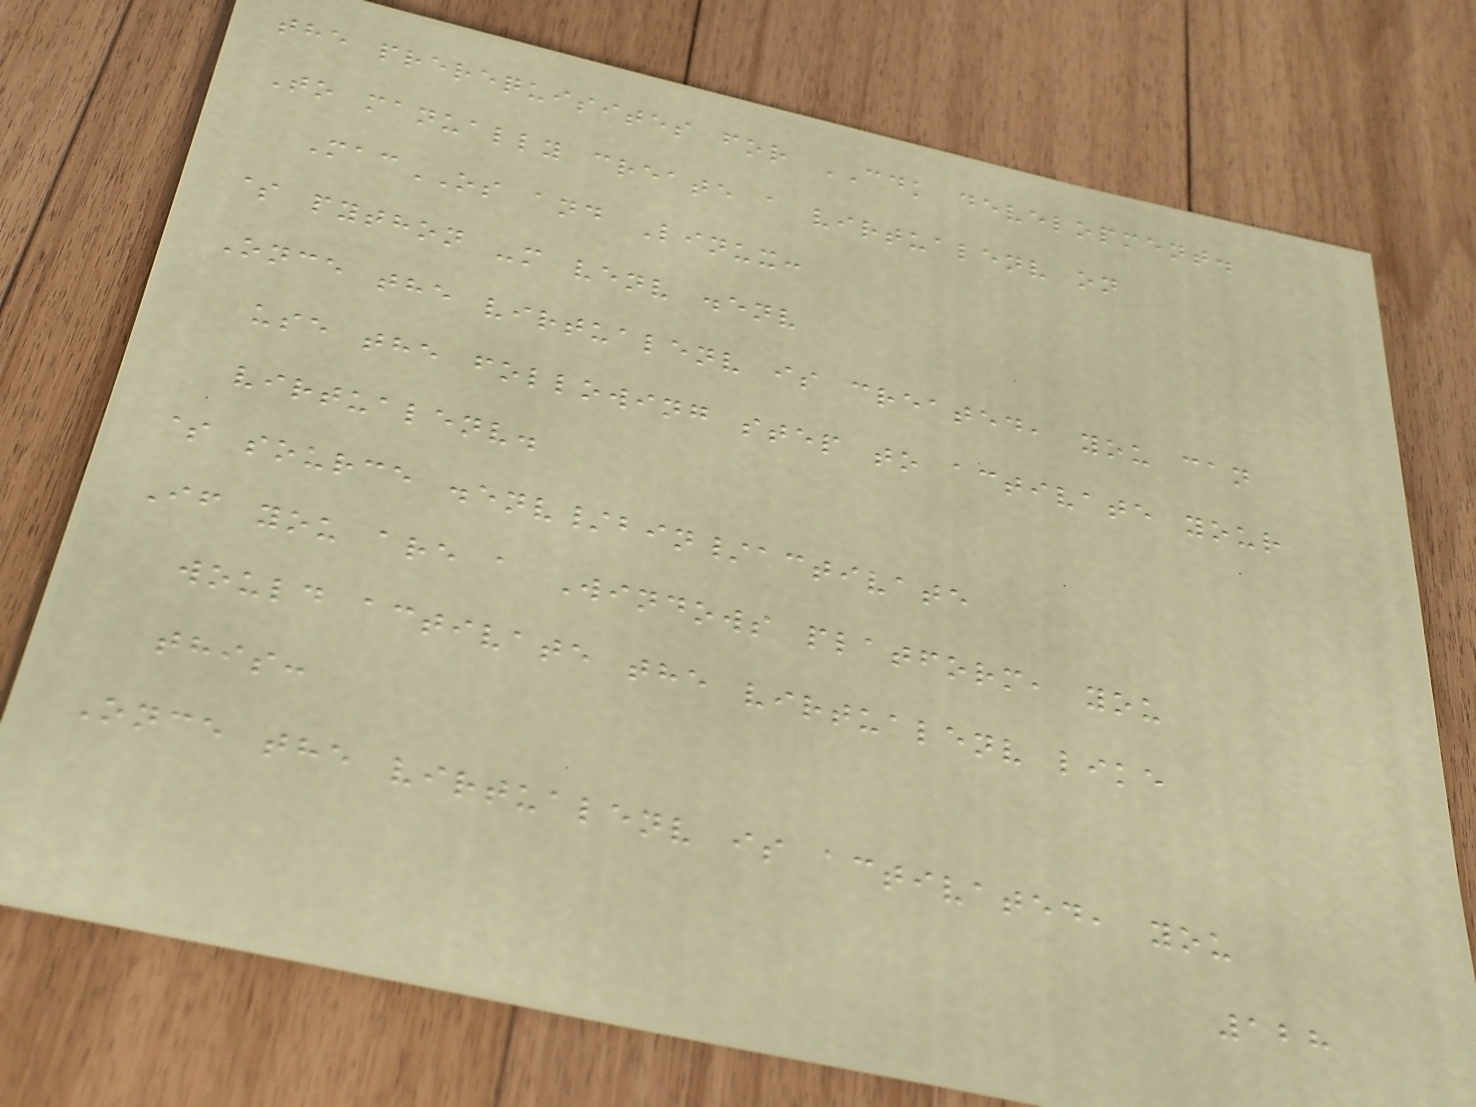the prerequisites for CDK development.
To manually create a virtualenv on
MacOS and Linux:
$ python -m venv .env
Once the virtualenv is created, you can
use the following step to activate your
virtualenv.
$ source .env/bin/activate
If you are a Windows platform, you
would activate the virtualenv like
this:
Once the virtualenv is activated, you
128
